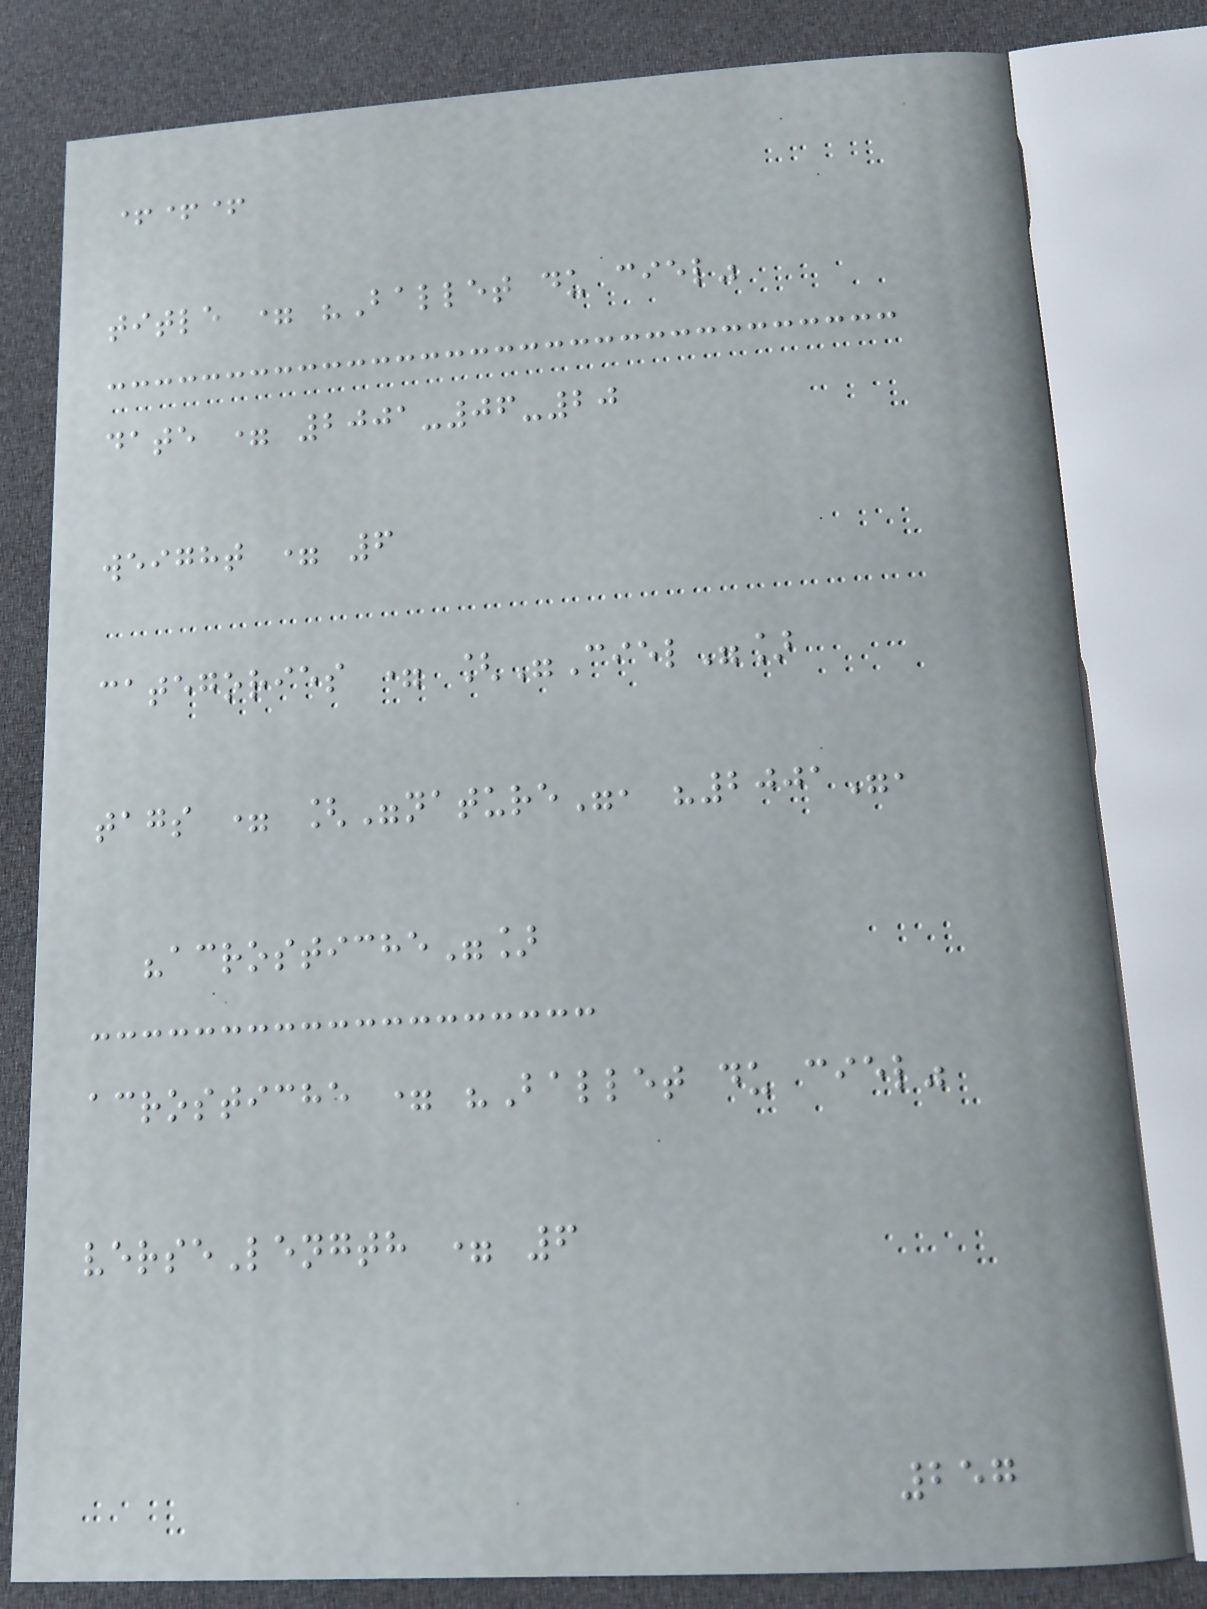+++
title = "Ballet du ciel"
date = 2001-06-20
weight = 6
categories = ["Ciel"]
tags = ["nature", "2001",
"acrostiche"]
acrostiche = "Ballet du ciel"
verseLength = 6
257
